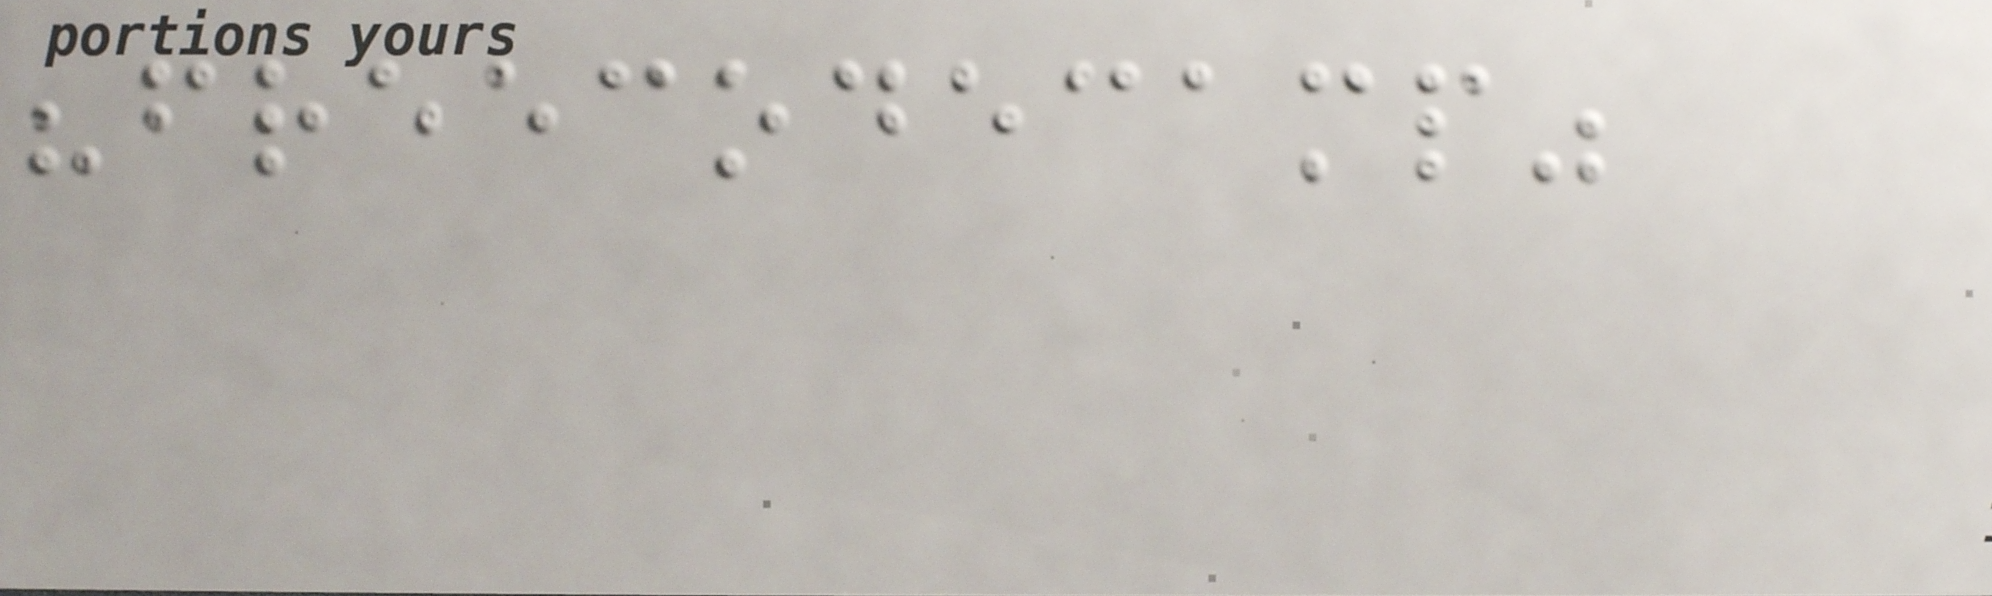"freecodecamp"
